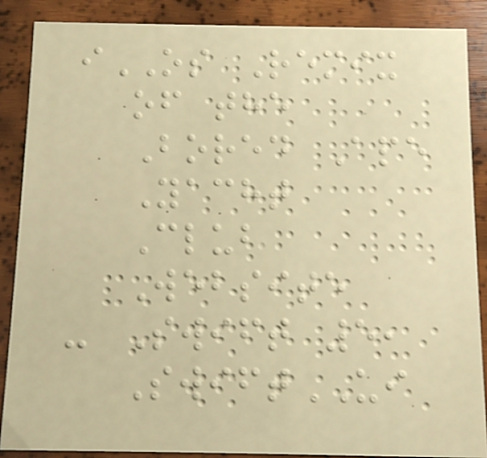iOS Remix
of the
Bored Ape
Yacht
Club
Website
- Swift 5,
SwiftUI
